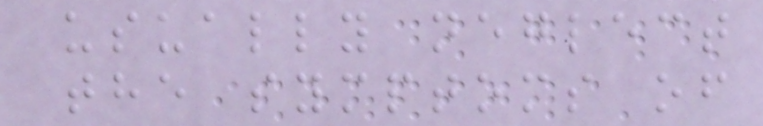usually neglect
the symptoms of
